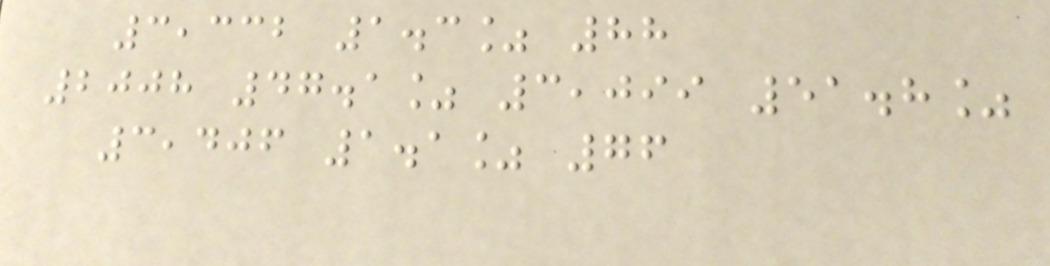3,332 1.3% 88
2008 47.1% 3,099 51.8%
3,406 1.1% 76
